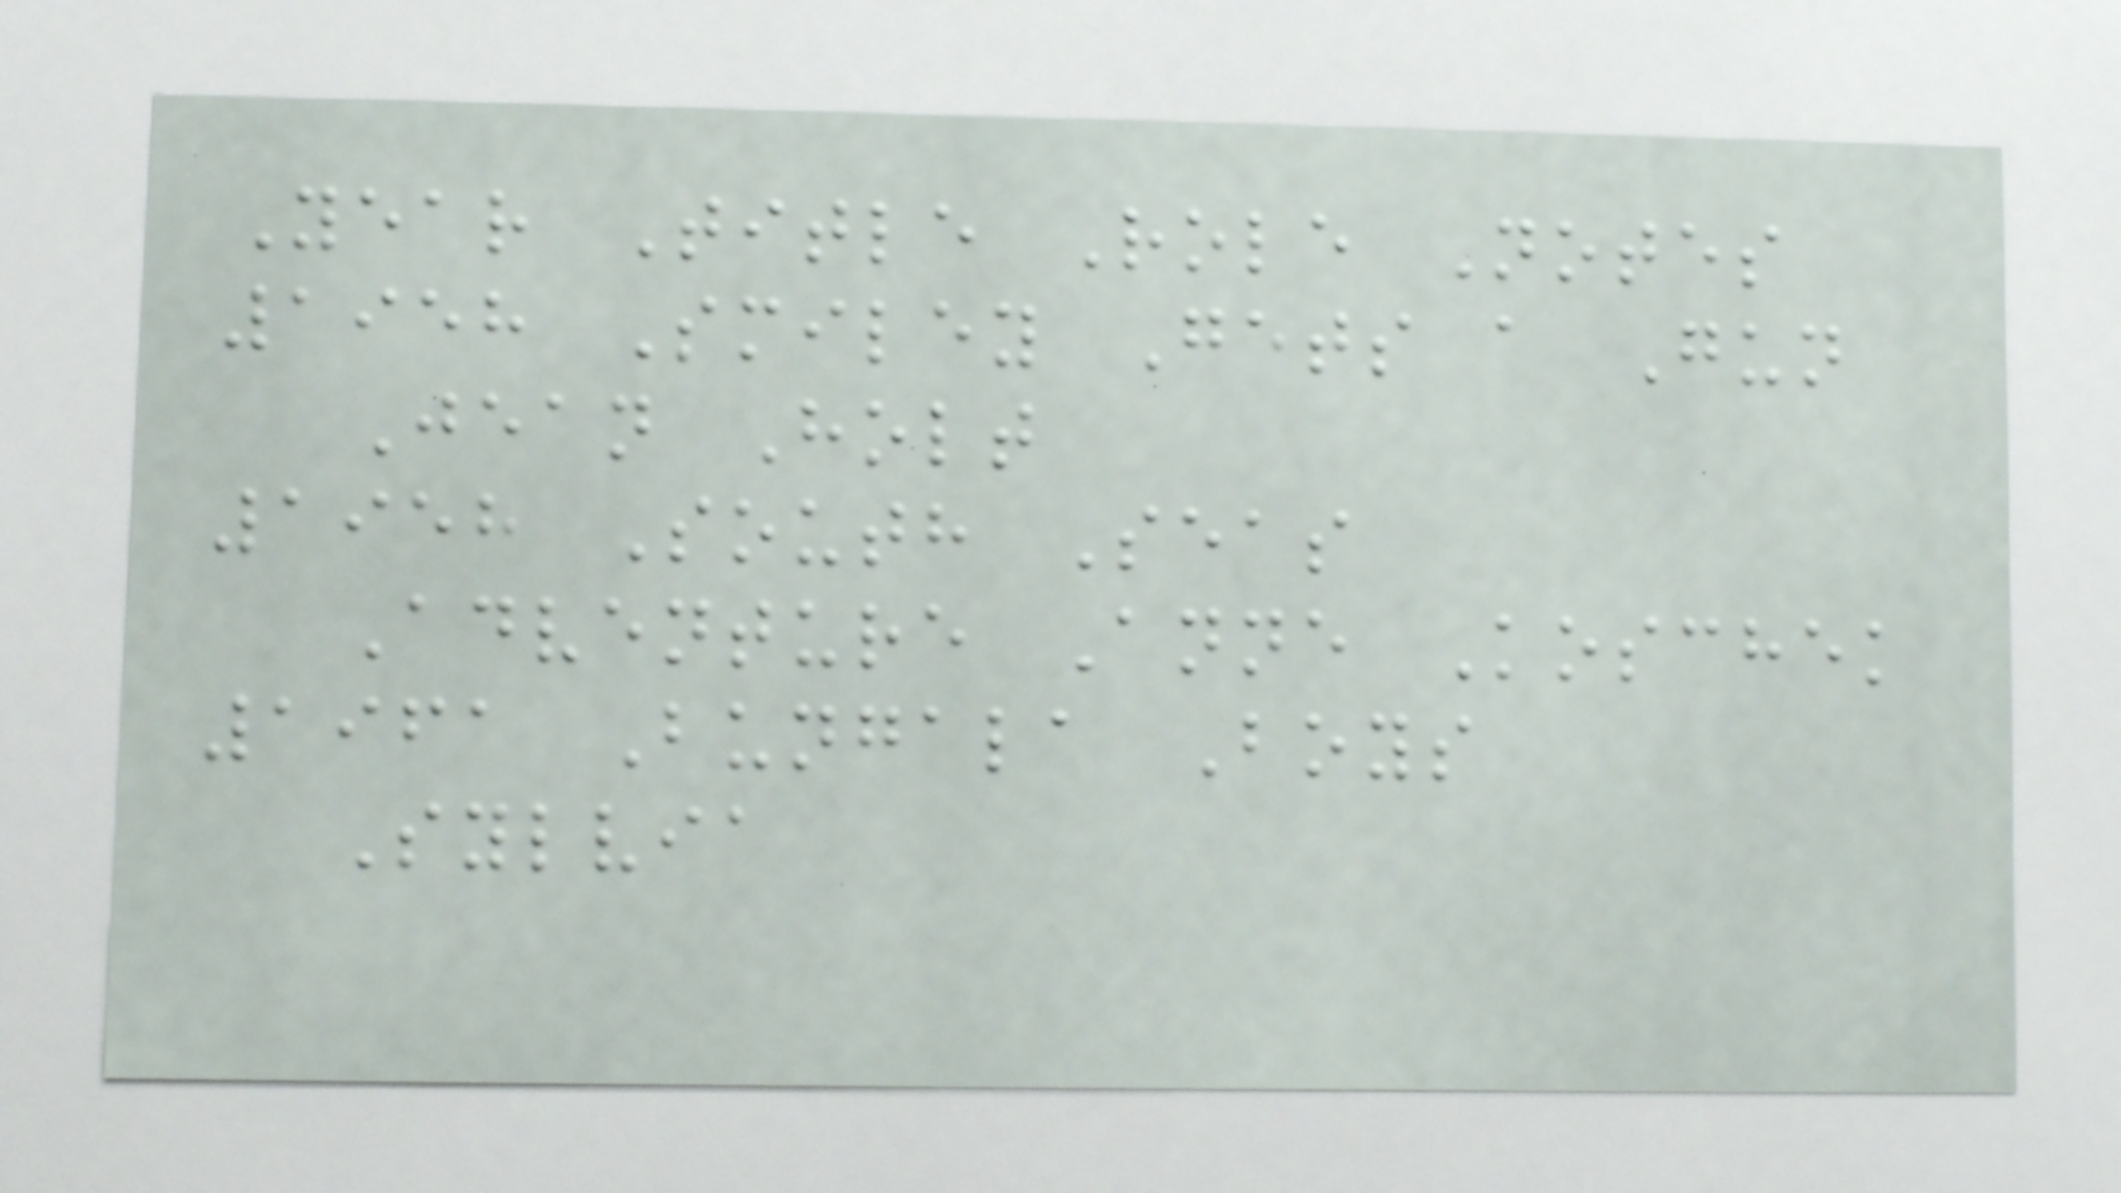Year Title Role Notes
1958 Smiley Gets a Gun
Jean Holt
1958 South Seas
Adventure Anne Koschek
1961 Bungala Boys
Sylvia
